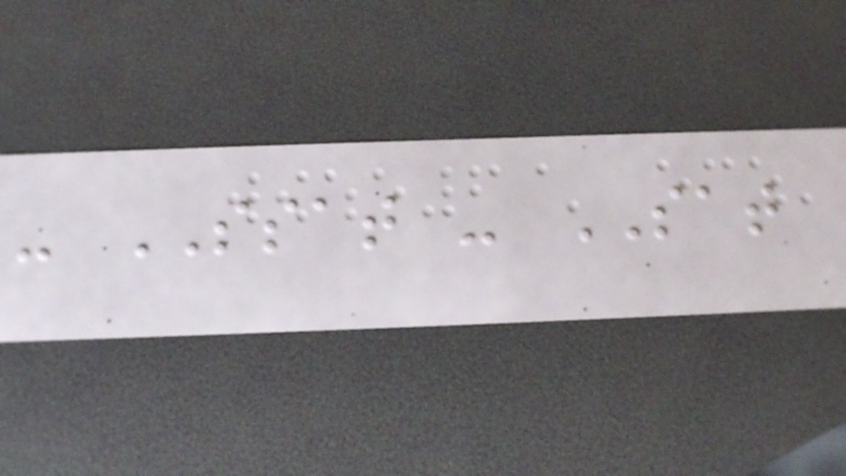- SSAT - SAT
